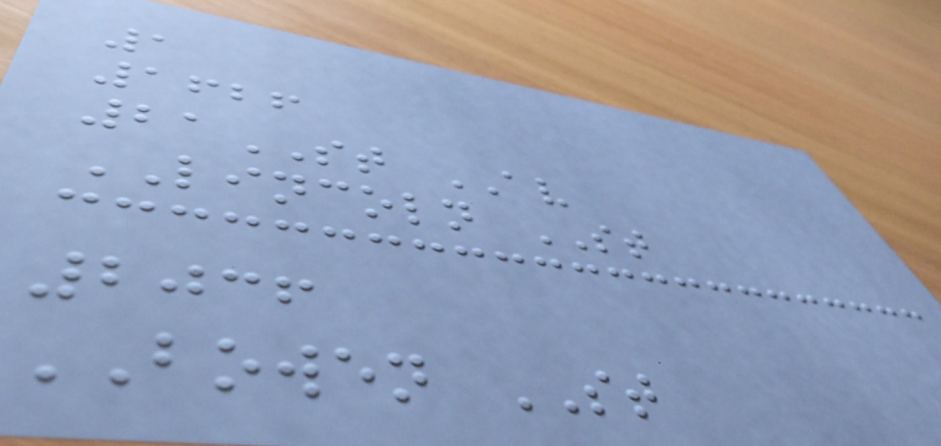1
1626
21ST AV
LINCOLN ST
2036
BOWEN ST
